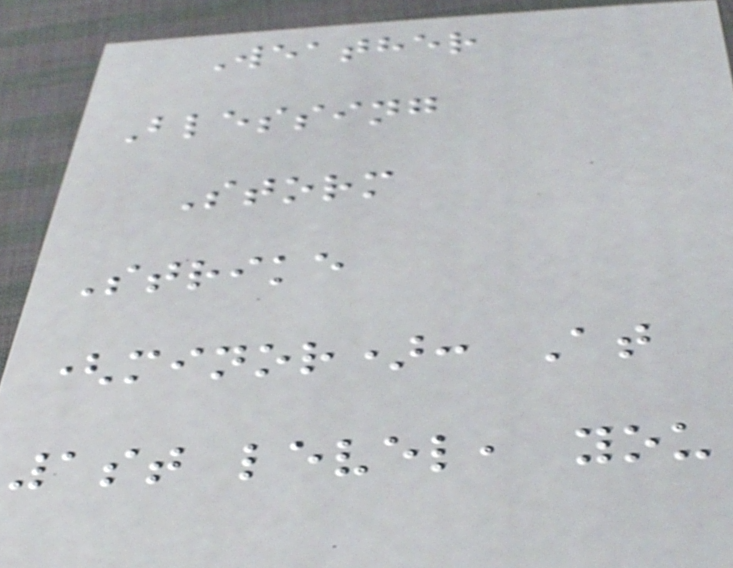Weather
Blessing
Storm
Strike
(minor): At
1st level, you
